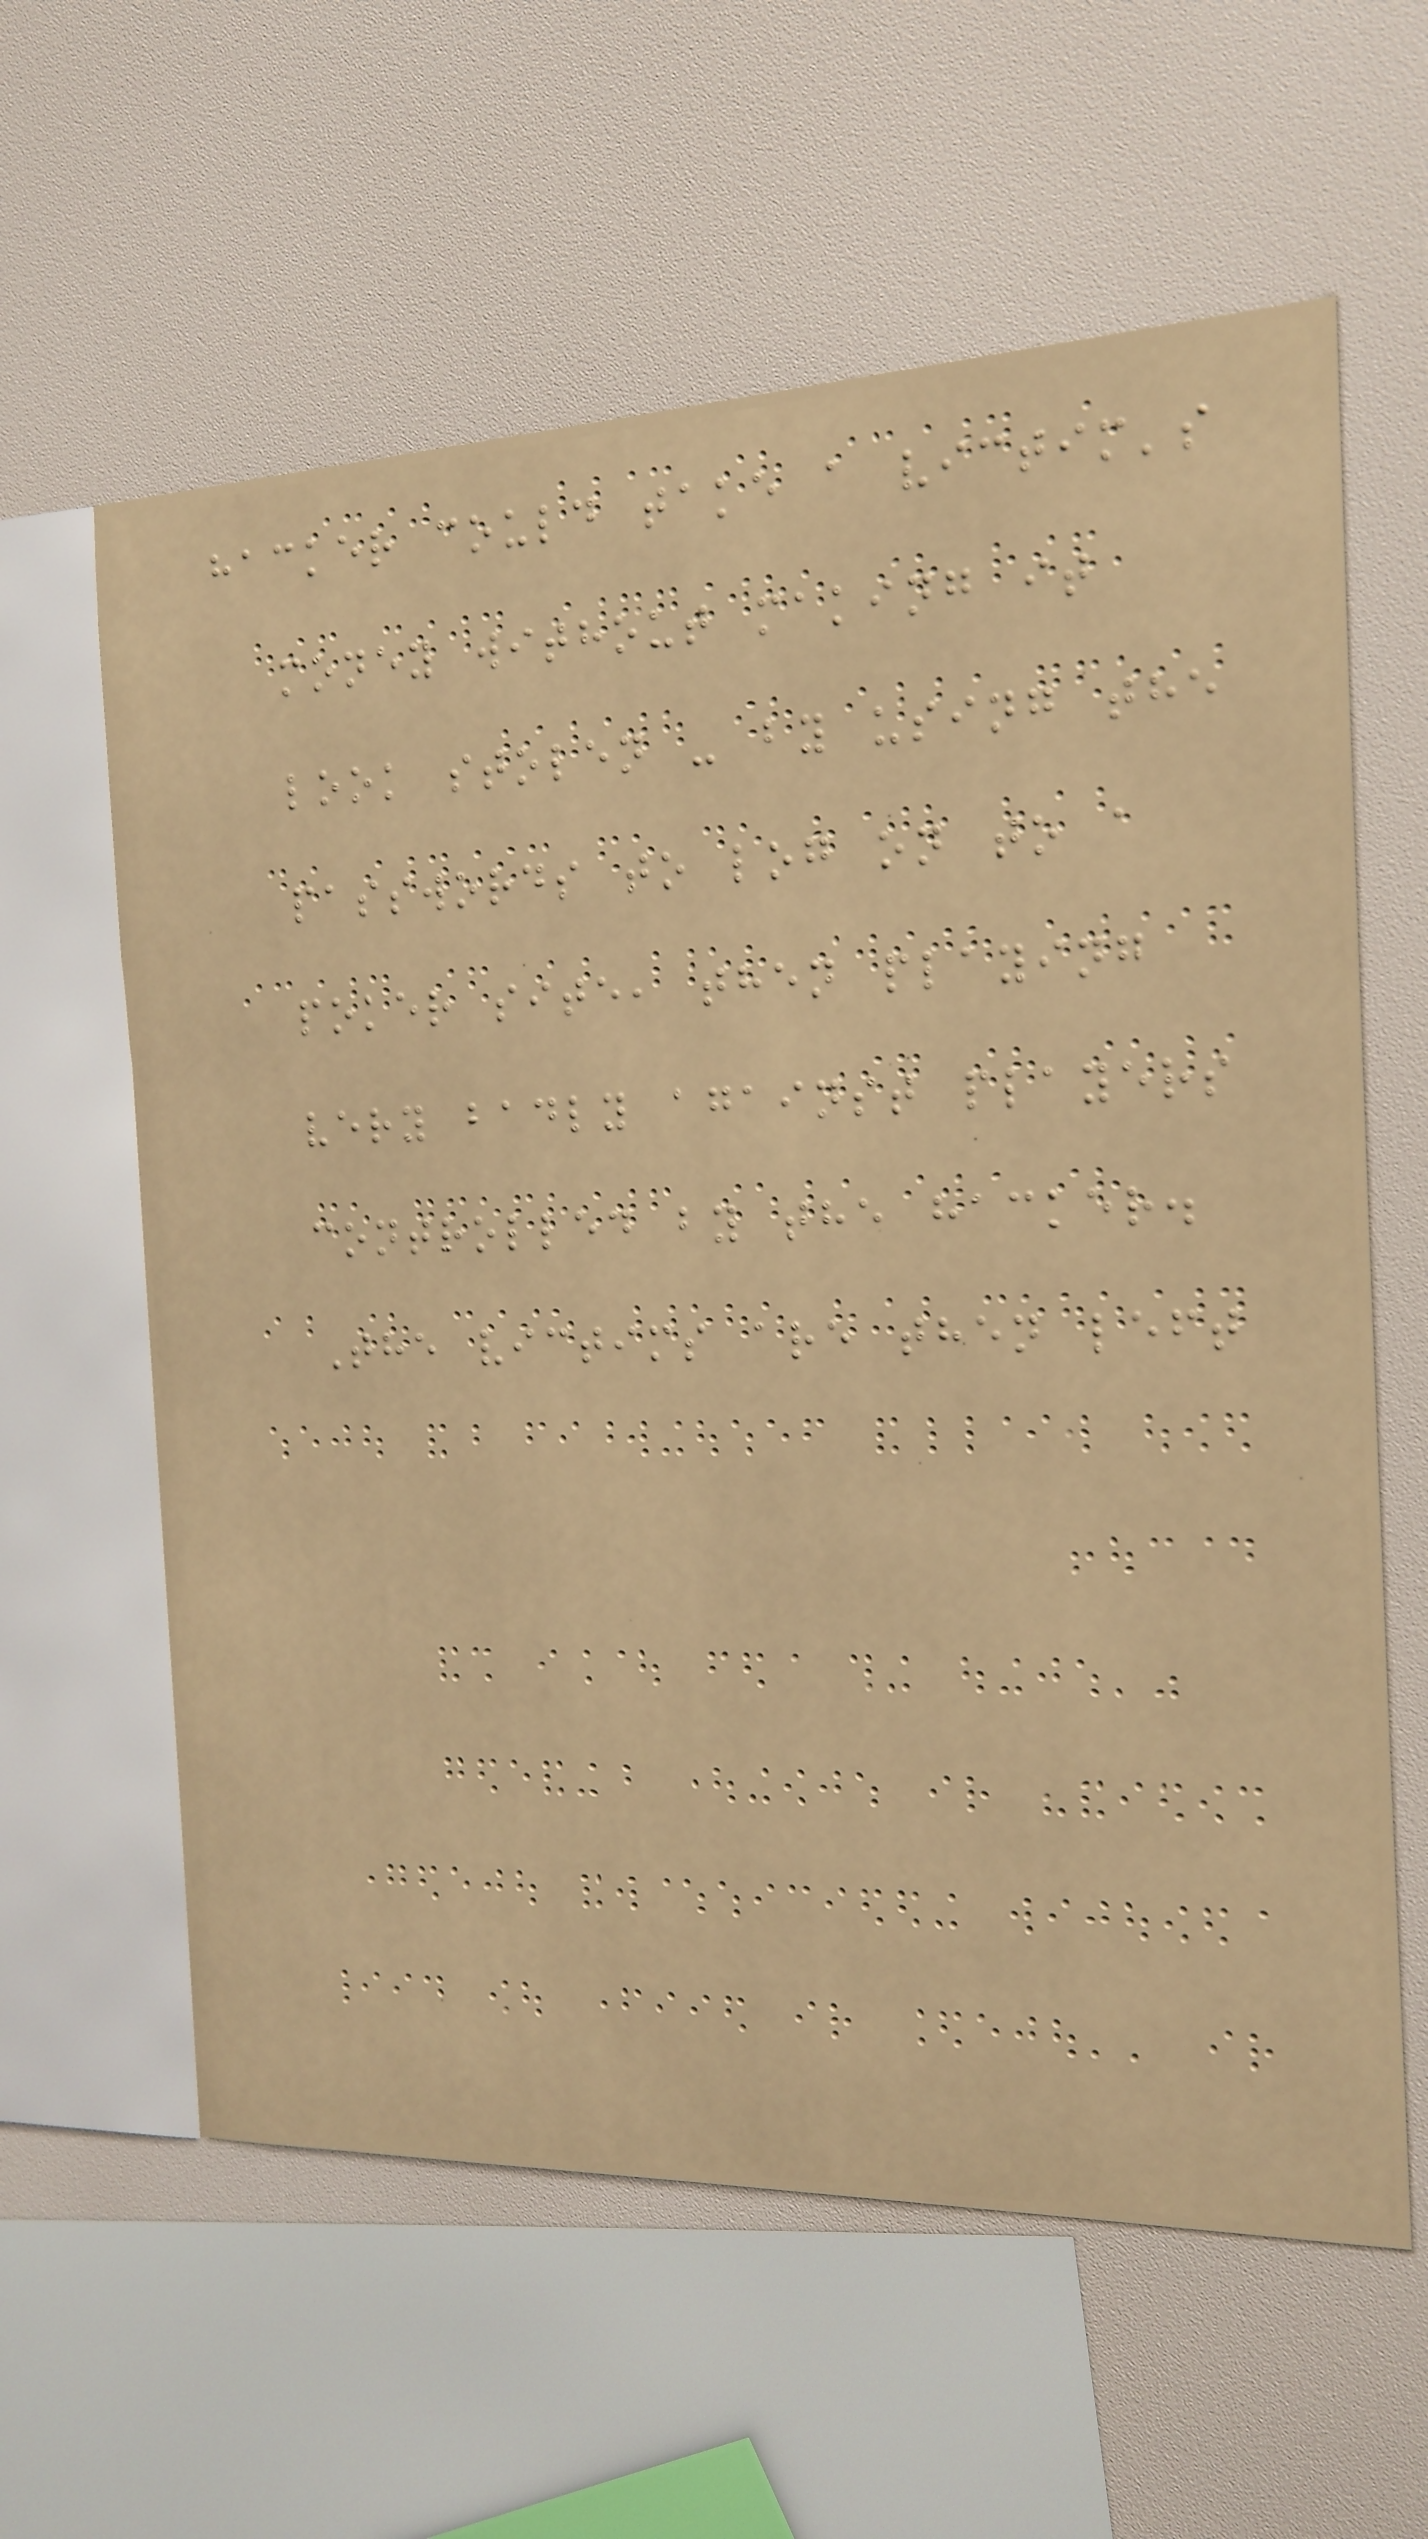hacker could take a victim's
money without making it
look stolen - by using the
passwords to log on to a
poker site, then playing
very badly against players
controlled by the hacker.
The victims are then left
